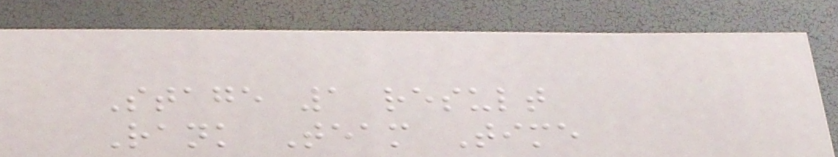Stage 1 result
Rank Team Time
